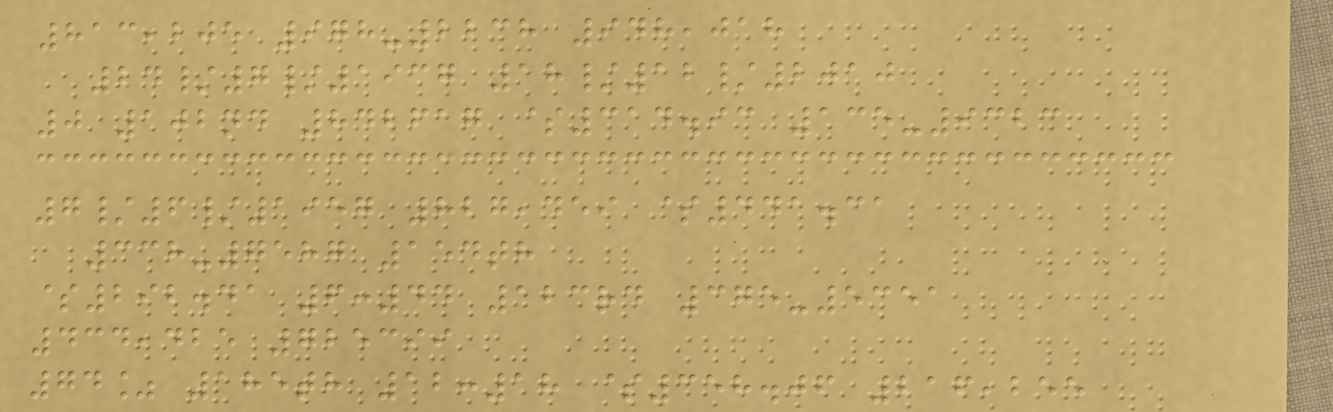813,205 978-2238 948,018
24/7/1937 18/12/2010
0 102nd 842617 $314.93 135-9323
7/6/1957 827,459 $441.31
338-7587 154th
$292.41 6:44 123rd 375-5351
434,425 725399
74% 185th 12:18 $358.06 216,255
